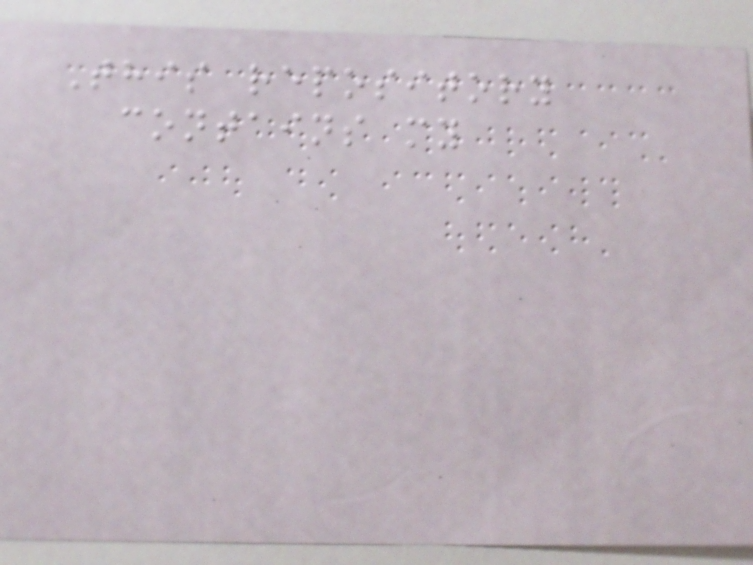This repository
contains my
